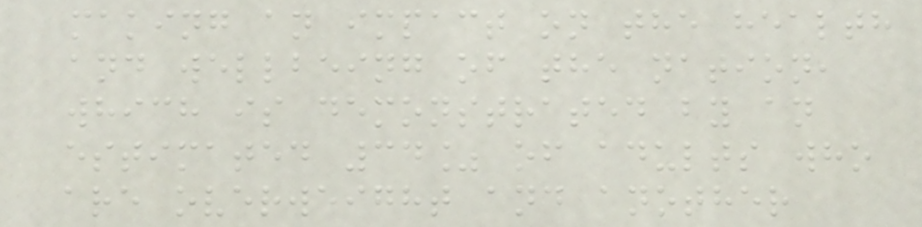making an impact on the health
and wellbeing of the nation,
which is demonstrated by an
estimated 34% of adults who
are overweight and another
